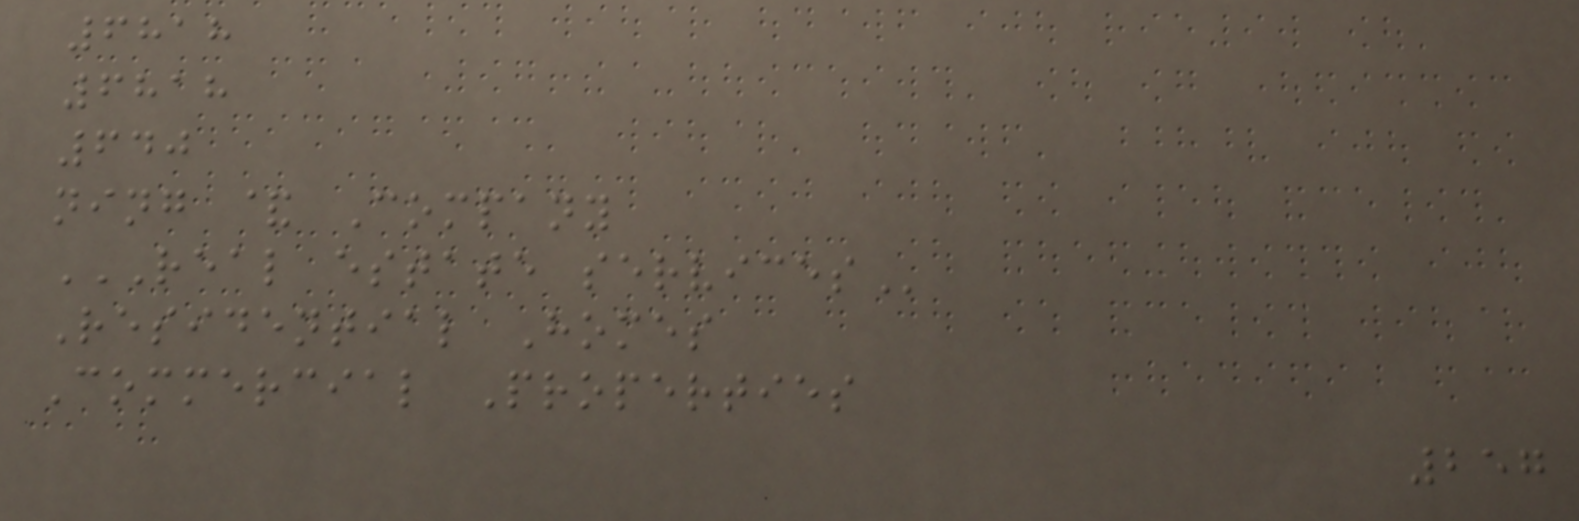6818
6818
640
ning & Company
REAL ESTATE SERVICES
Residential Homes
Commercial Properties
257
